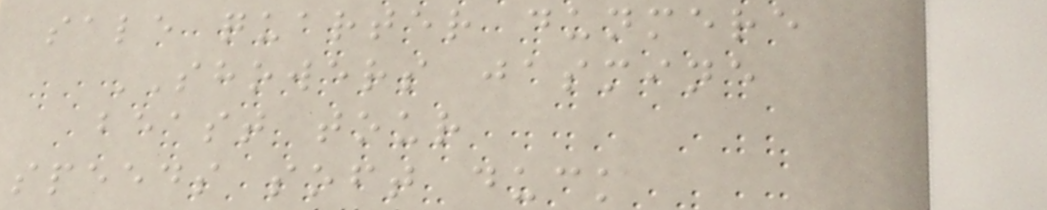sale quarter dunmere
SHOWERS jasmine
beast tour
speeds soft duck
